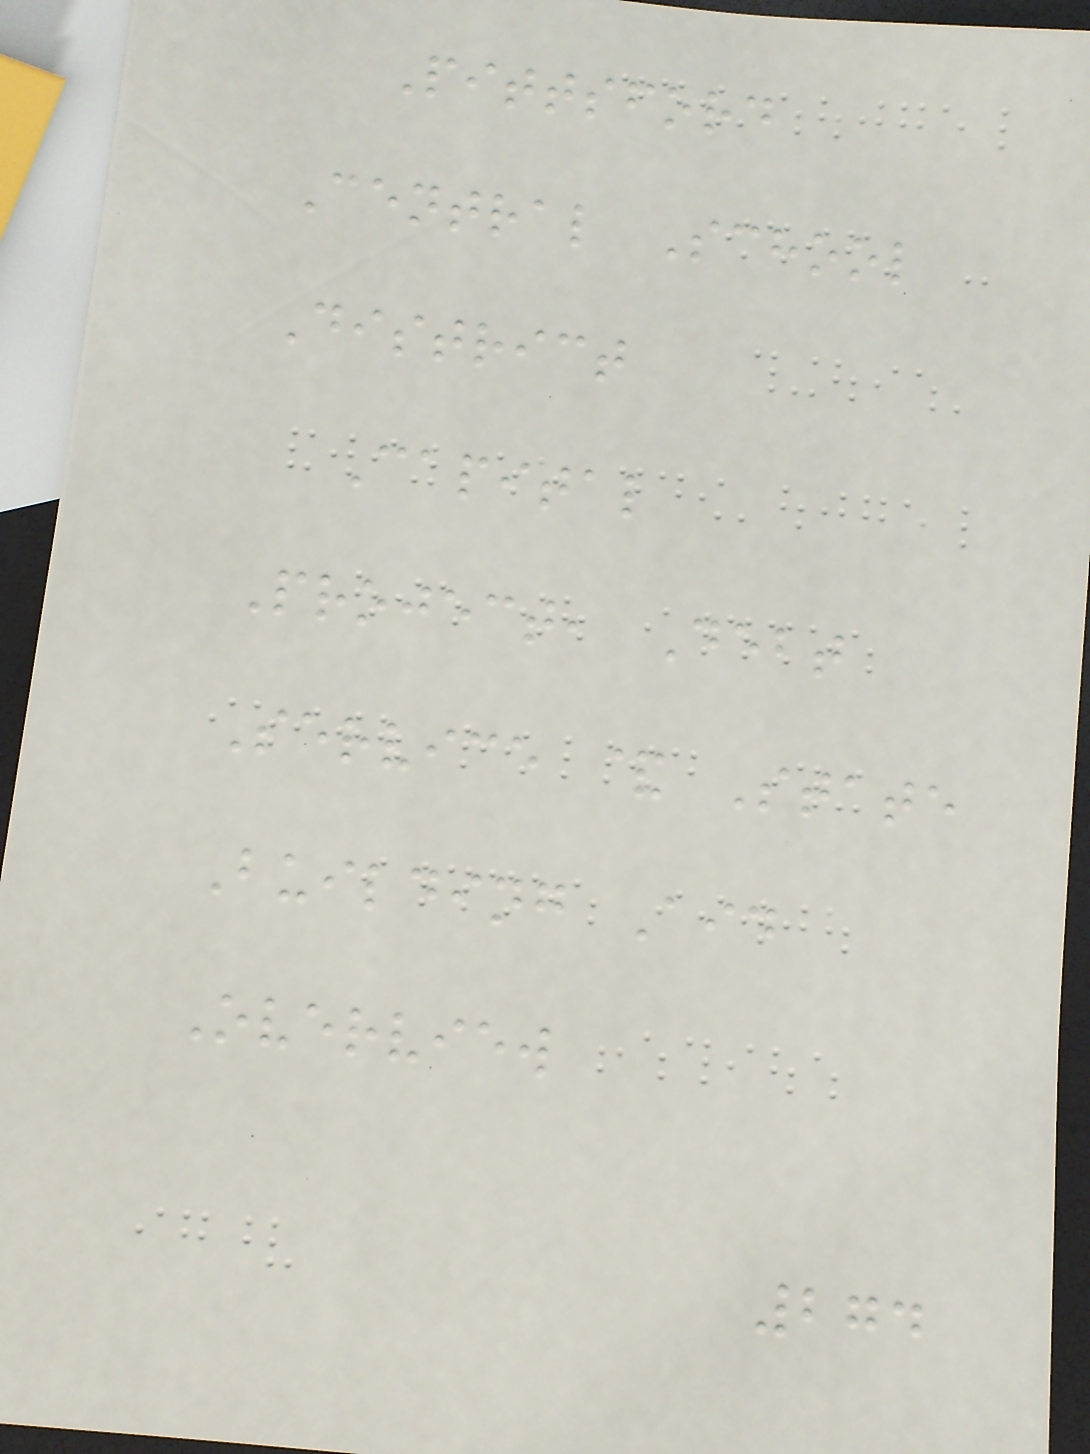Pittsford
Central School
District
Capital
Project, Debt
Service & State
Building Aid
Overview
274
